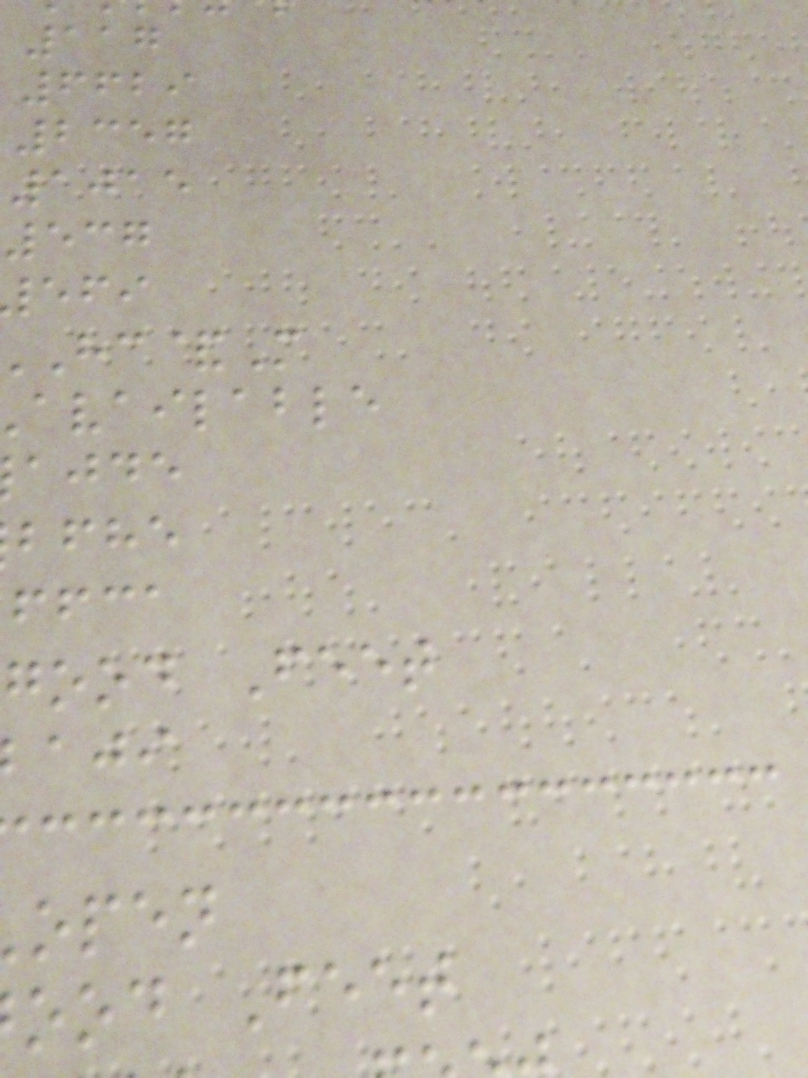117
6629
2357
1015
537
&M
available
ajde
bfhe
ffca
good Feet
open
ood Feet
